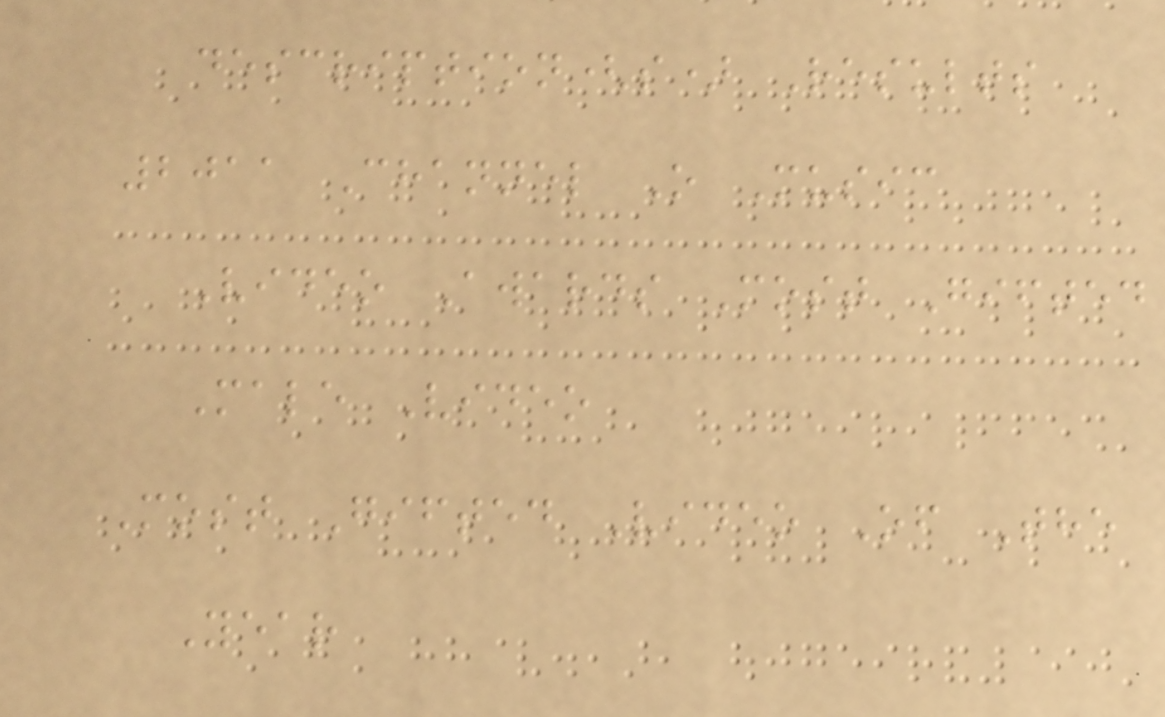description(s) Results
2011 Channel O Music
Video Awards Most Gifted
Male Video
Most Gifted Video Of The
Year
